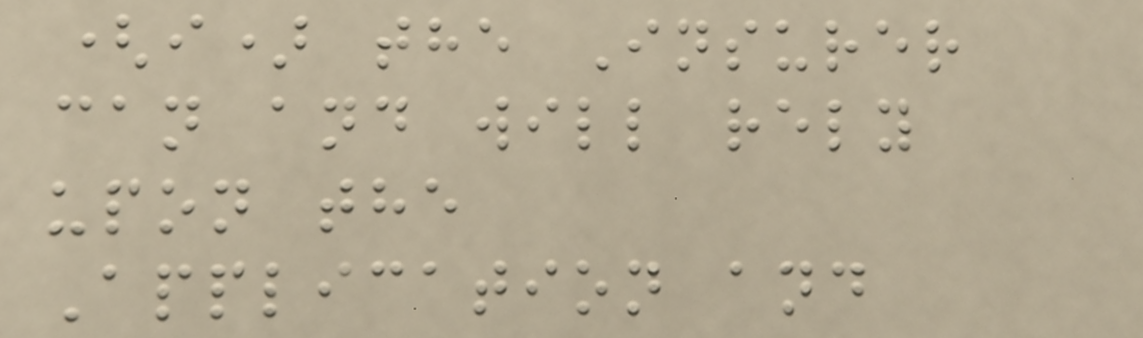(i) the Insurer
can and will rely
upon the
Application and
